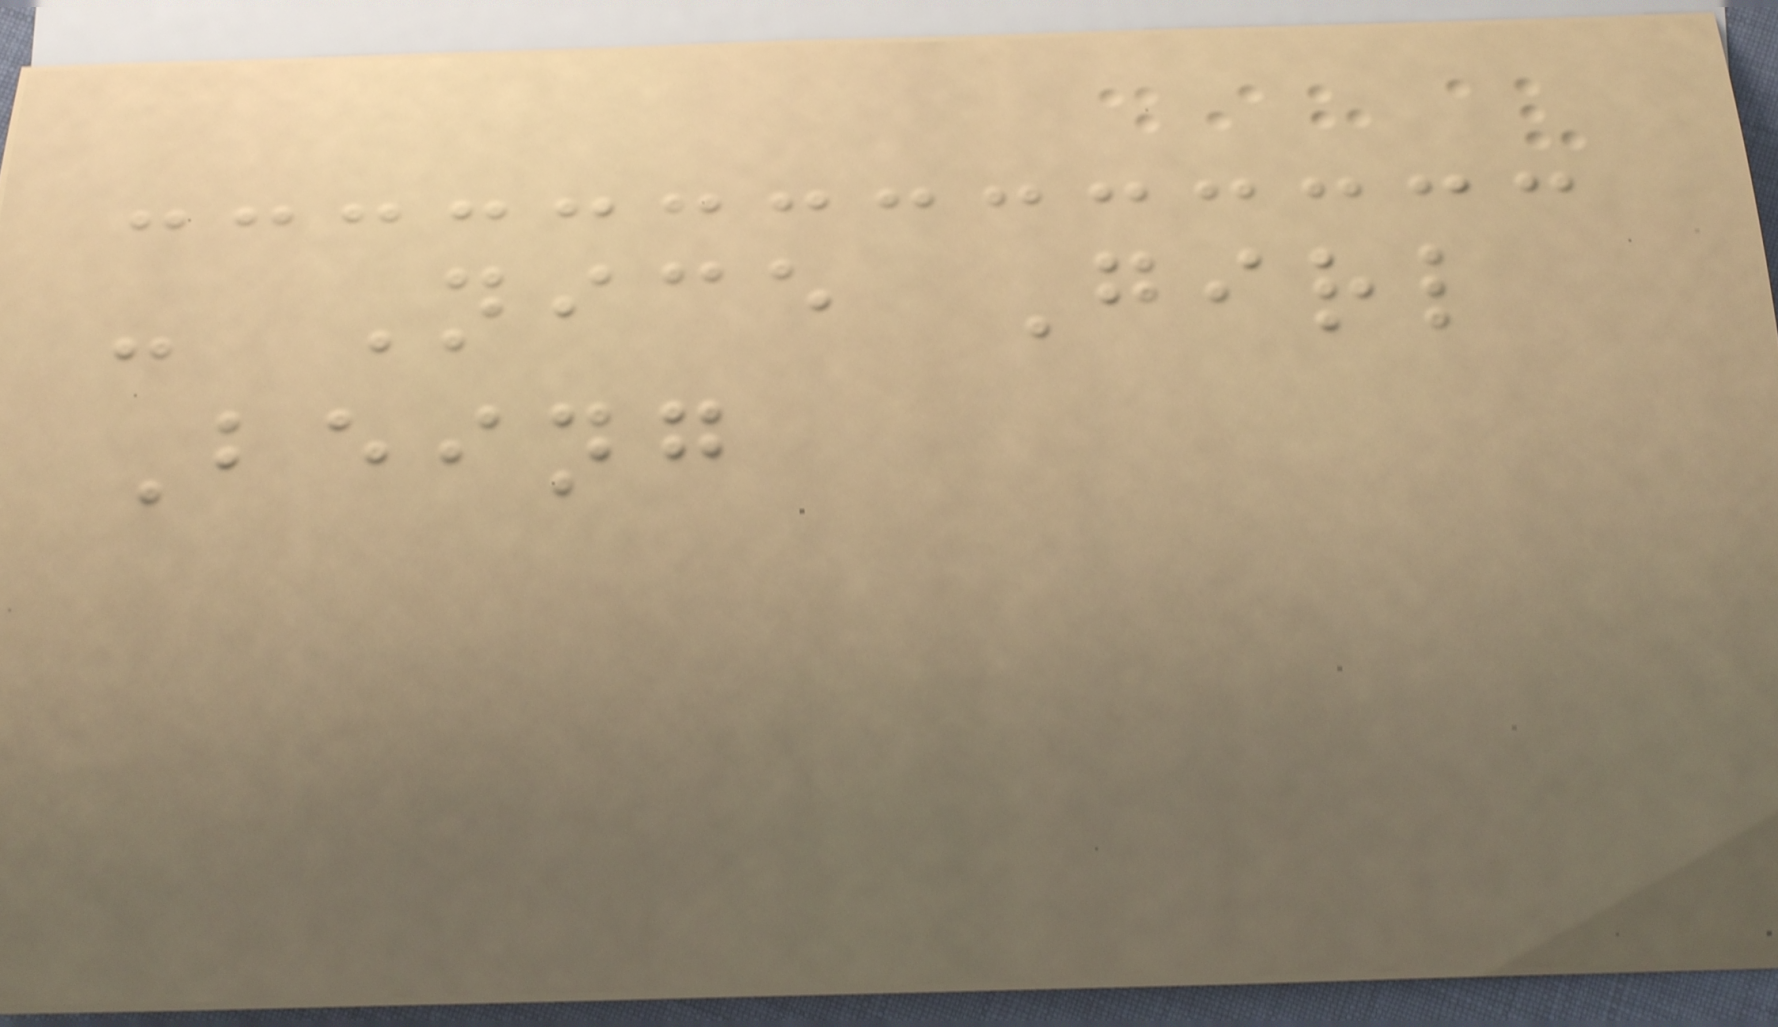- Nice Girl
Being
